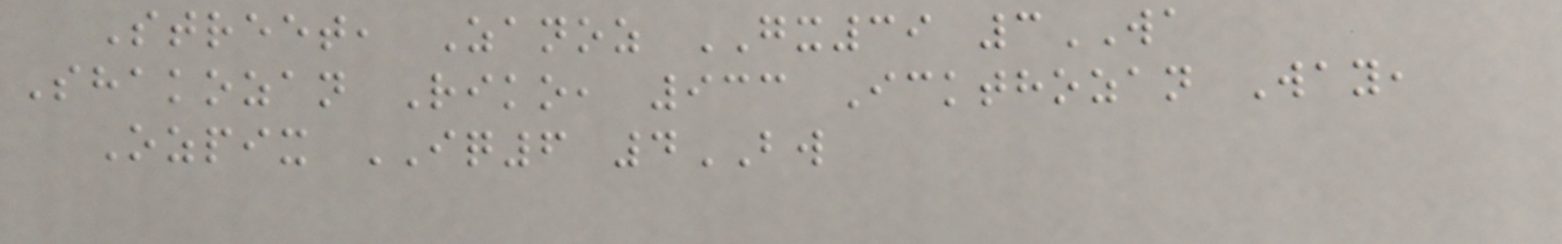Street, Zanoz GX39 3WA
Shakozan Riko, 933 Ickthozan Way,
Ozpix IQ6 4BW
